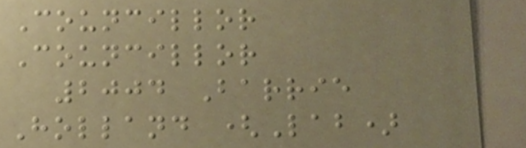Councillor
Councillor
2004 Barrie
Holland (Lab)
